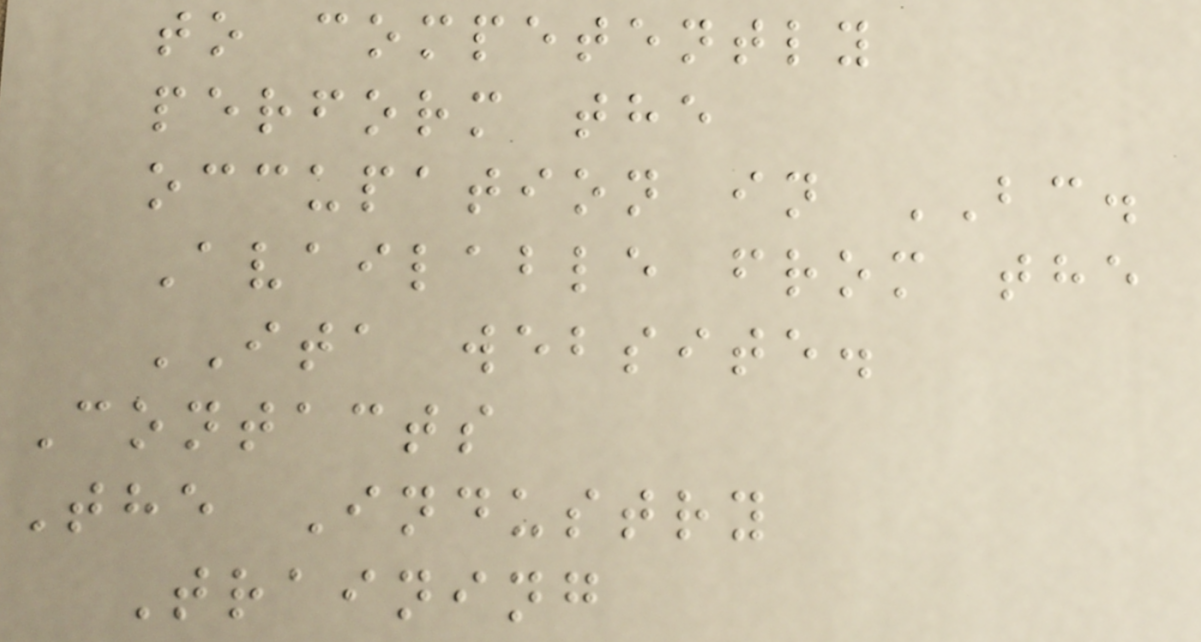to competently
perform the
occupation in BC.
Available from the
ITA website.
Contacts
The Industry
Training
